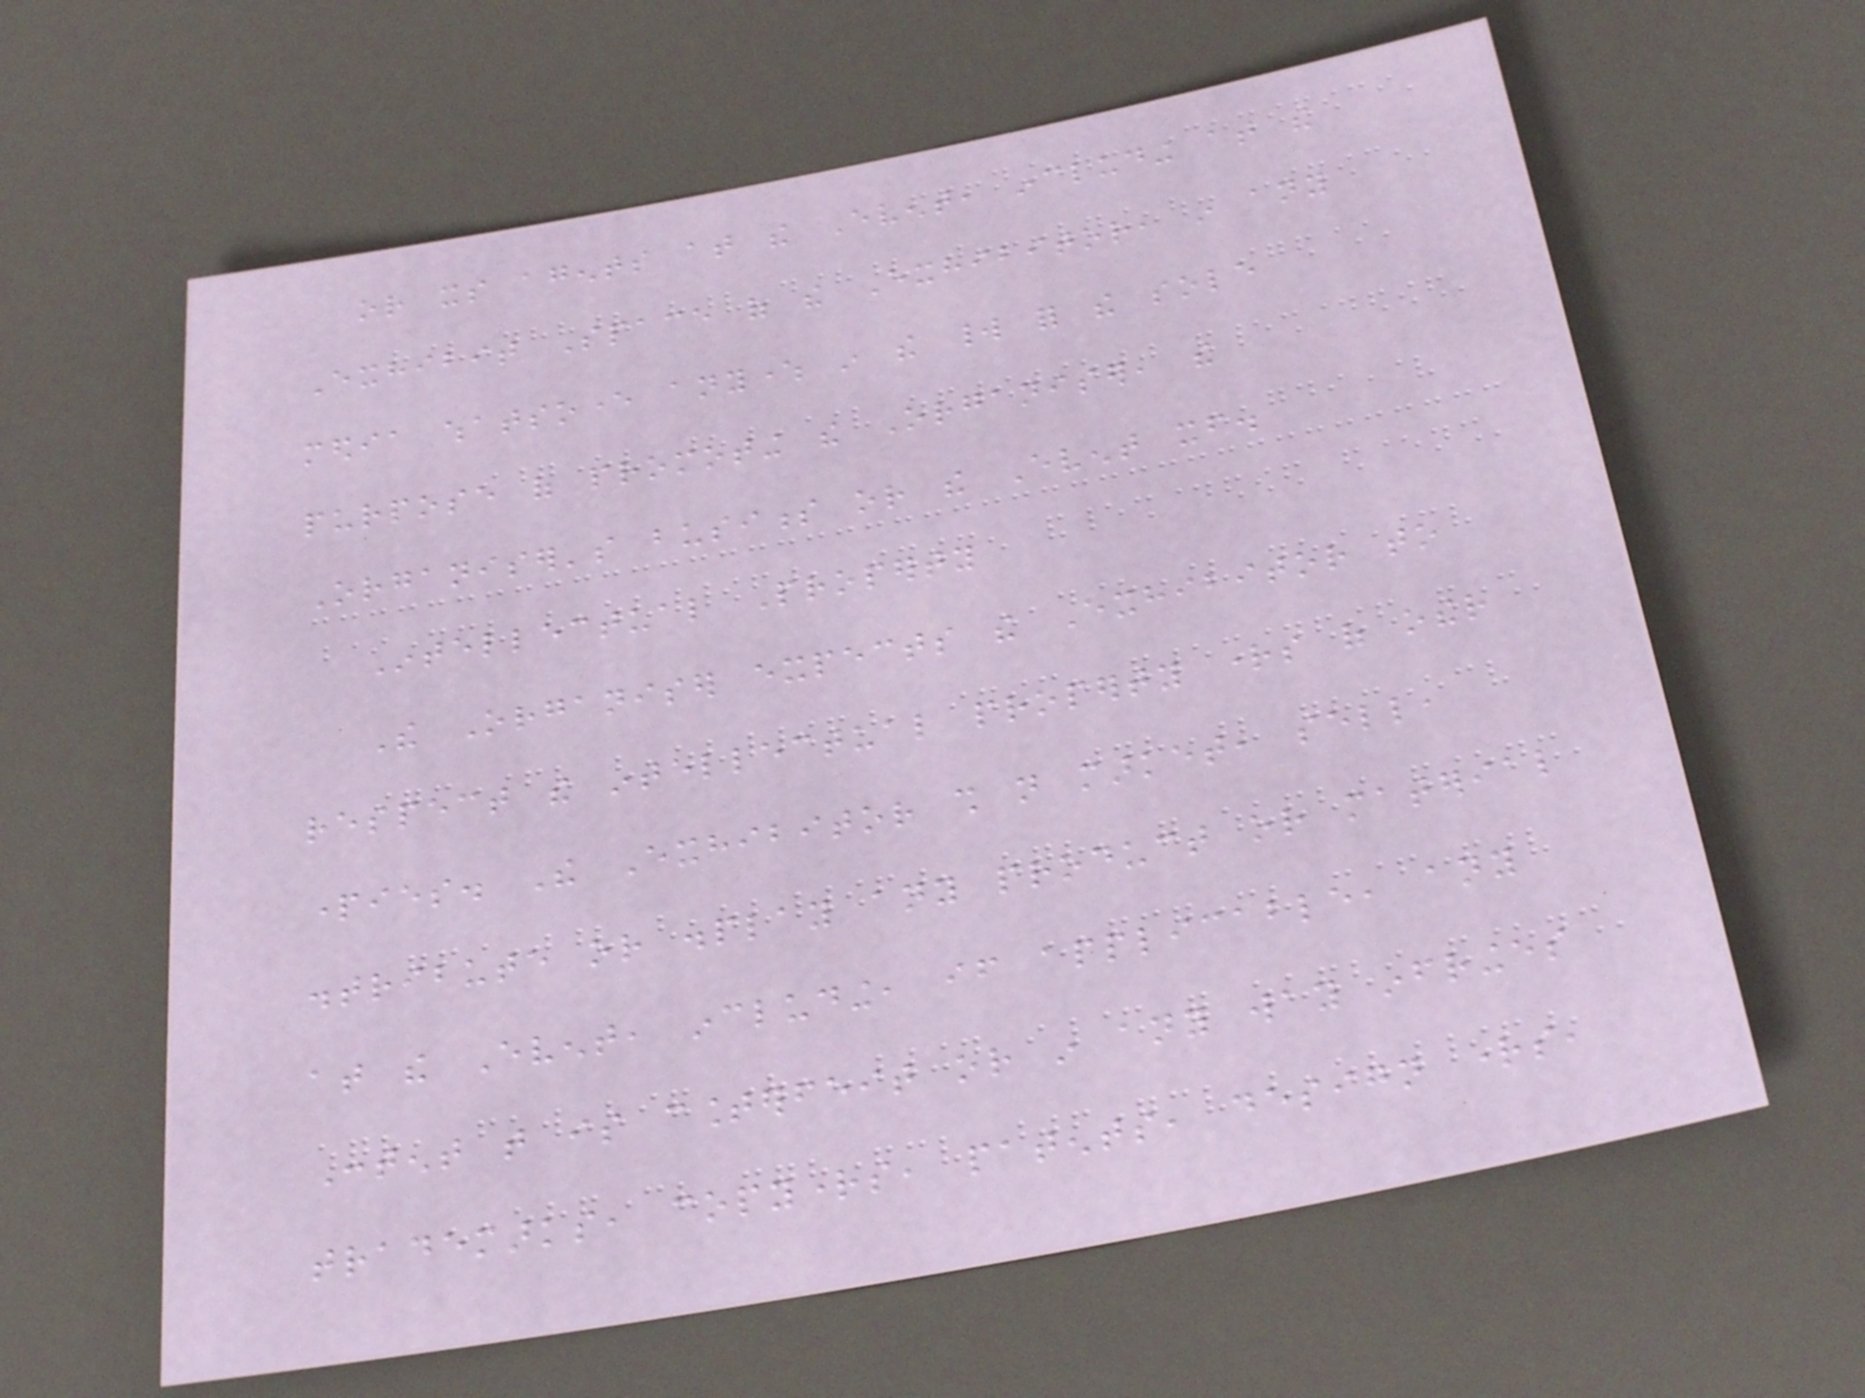or its agents at the Event, including at the
Exhibit Space of the Exhibitor, in any
media whatsoever anywhere in the world for the sole
purpose of promoting the Organiser, the
Organiser's business or the Event itself.
Intellectual Property
The Organiser expects the Exhibitor to
respect the intellectual property rights of other
parties. The Exhibitor shall not market, sell,
distribute or display any product or material
at the Event, including, if applicable, any
Content that is counterfeit or in any way infringes
trademarks, copyrights, patents, design rights,
